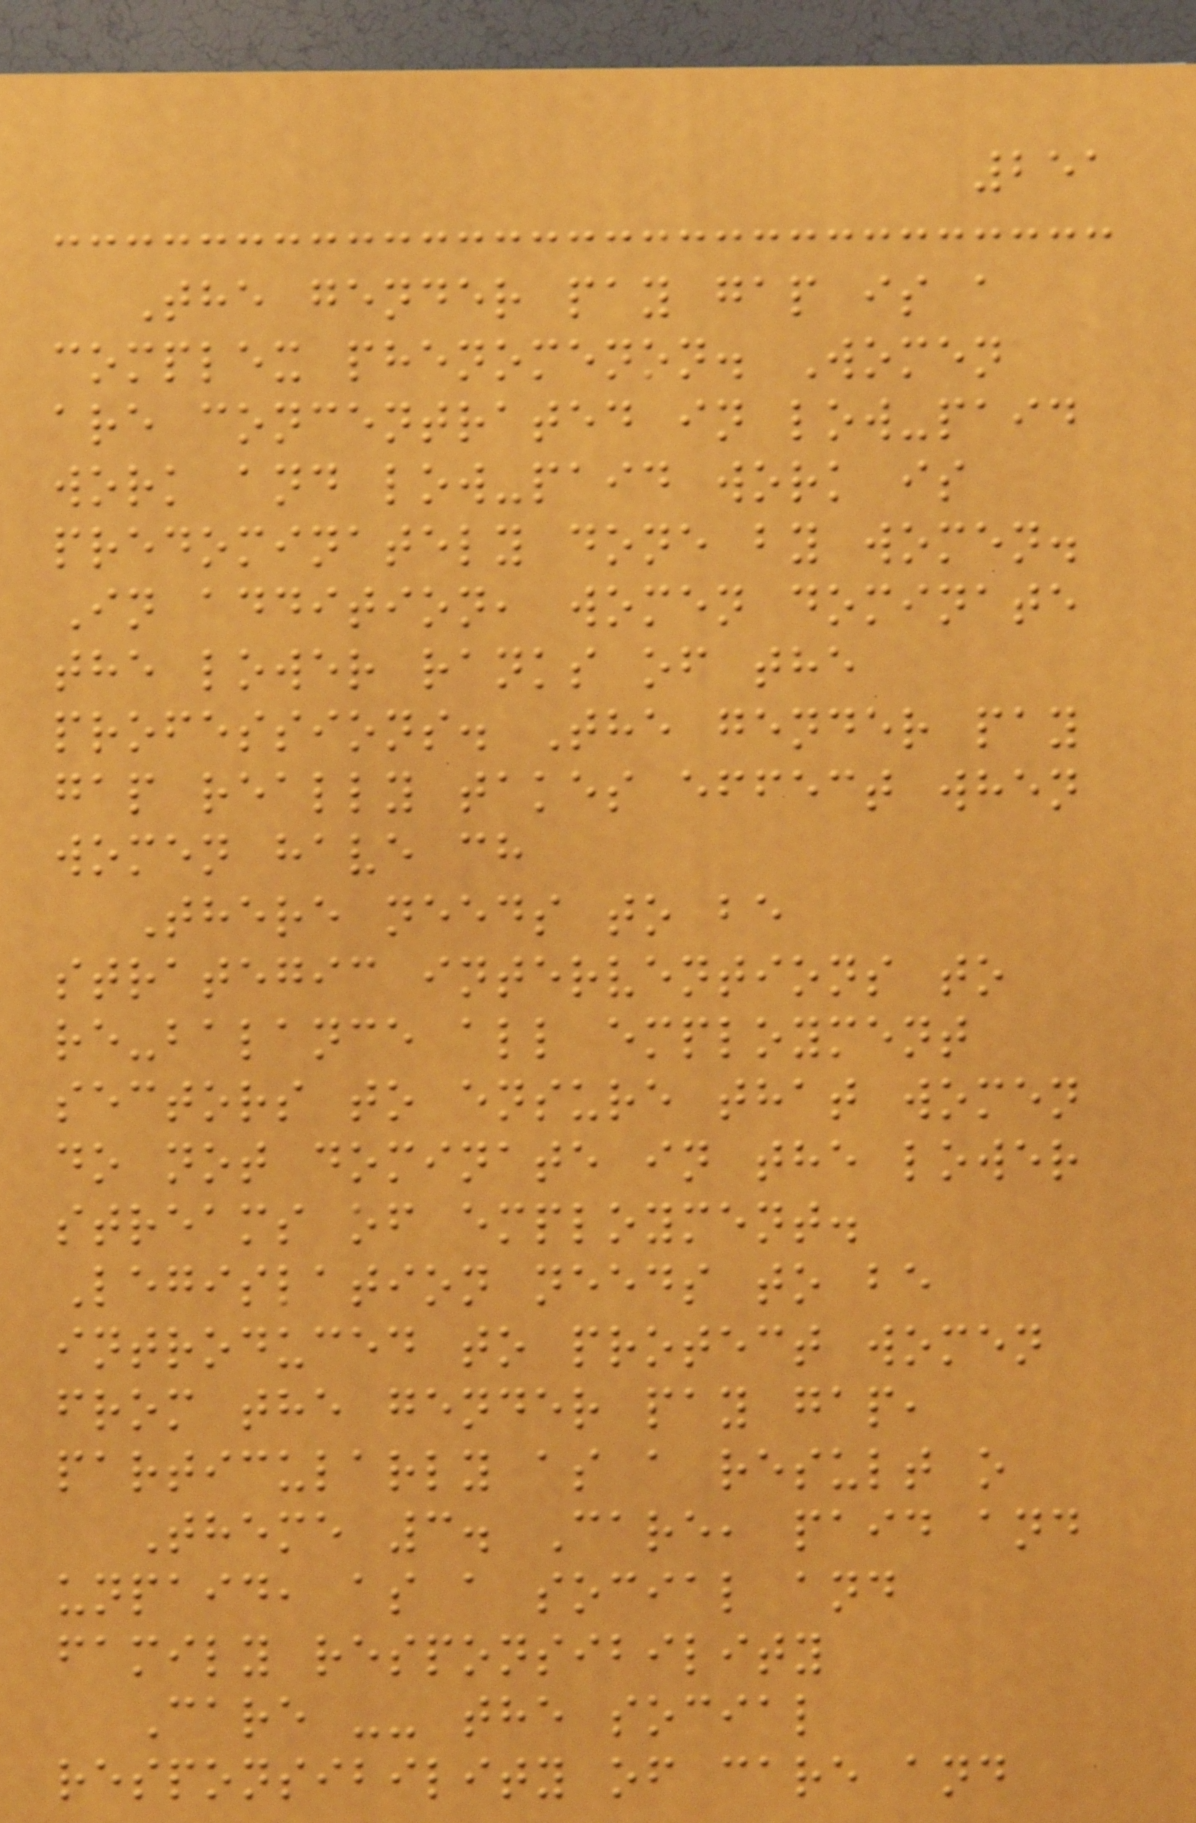251
The gender pay gap is a
complex phenomenon. Women
are concentrated in low-paid
work and low-paid work is
predominately done by women.
In addition, women dominate
the lower ranks of the
professions. The gender pay
gap really takes effect when
women have ch
There needs to be
strategic interventions to
re-balance all employment
sectors to ensure that women
do not dominate in the lower
streams of employment.
Legislation needs to be
introduced to protect women
from the gender pay gap,
particularly as a result o
Theme 3. Care, paid and
unpaid, as a social and
family responsibility
Care -- the social
responsibility of care and
